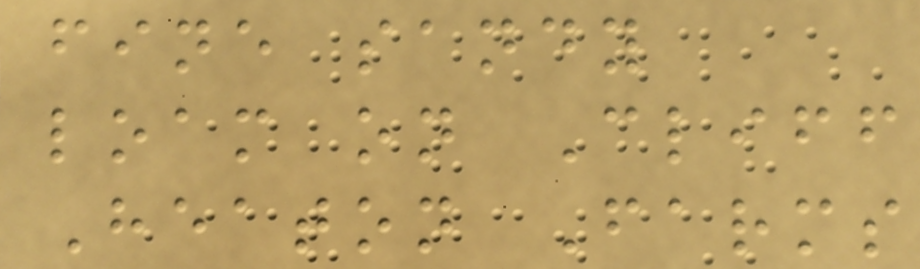fine sandy
loam on Cliff
Heaton Farms
